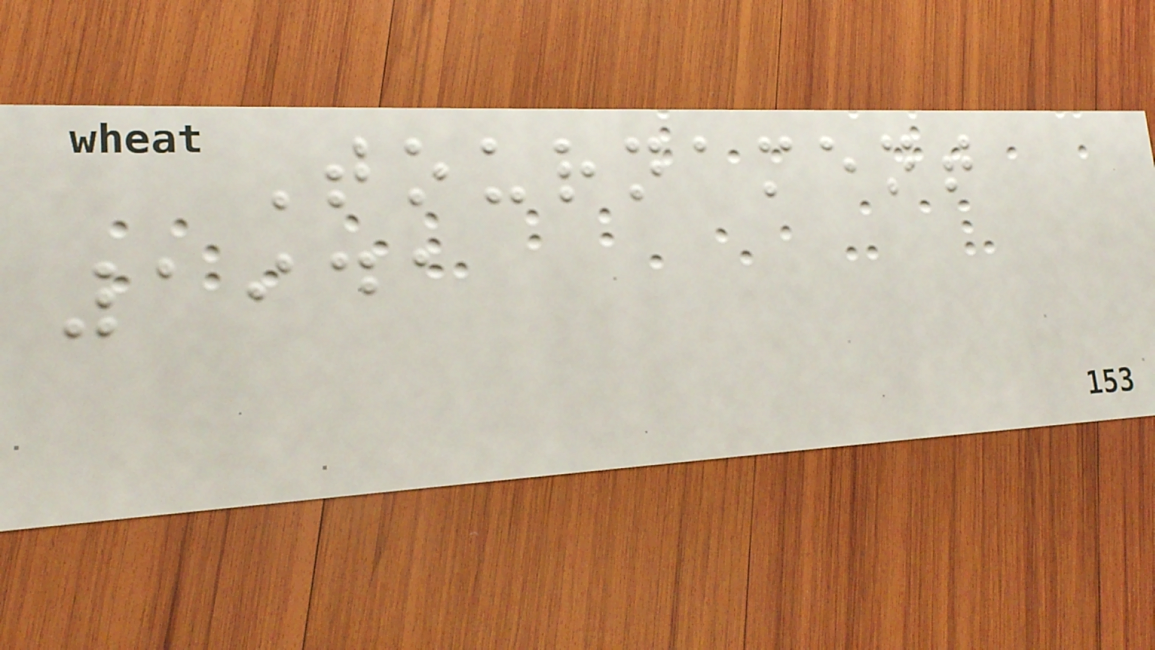Tournament
1941
